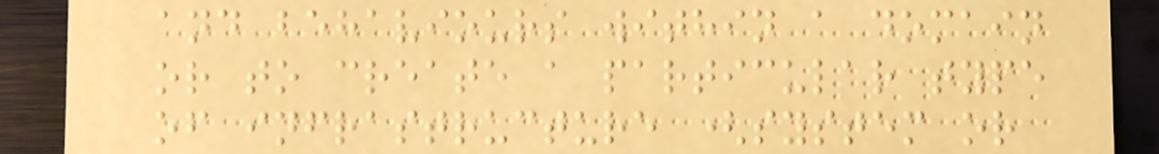and behaviours within a domain
or to create a particular type
of infrastructure (system or
